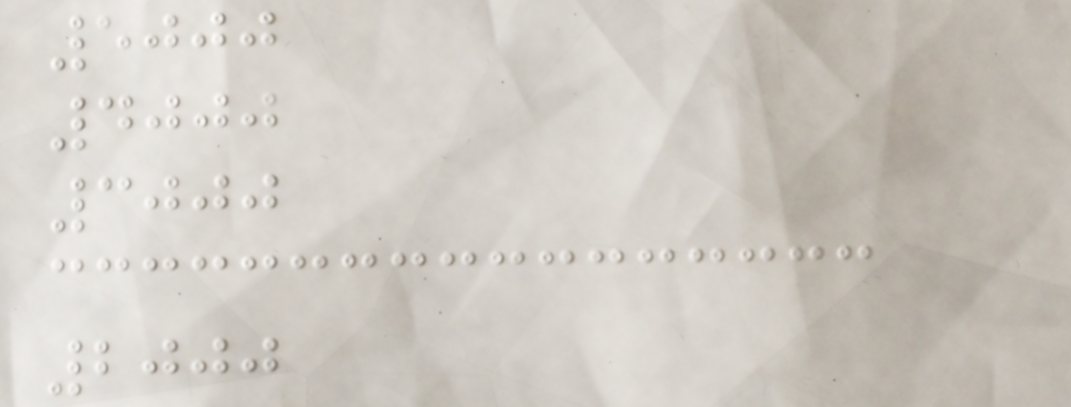5000
4000
3000
2000
